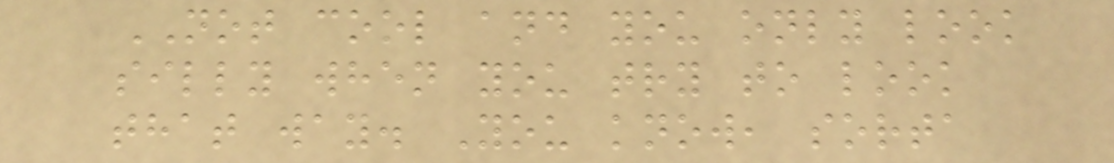NOT cool and you only look
silly when you try to look
that way. You know, sorta
